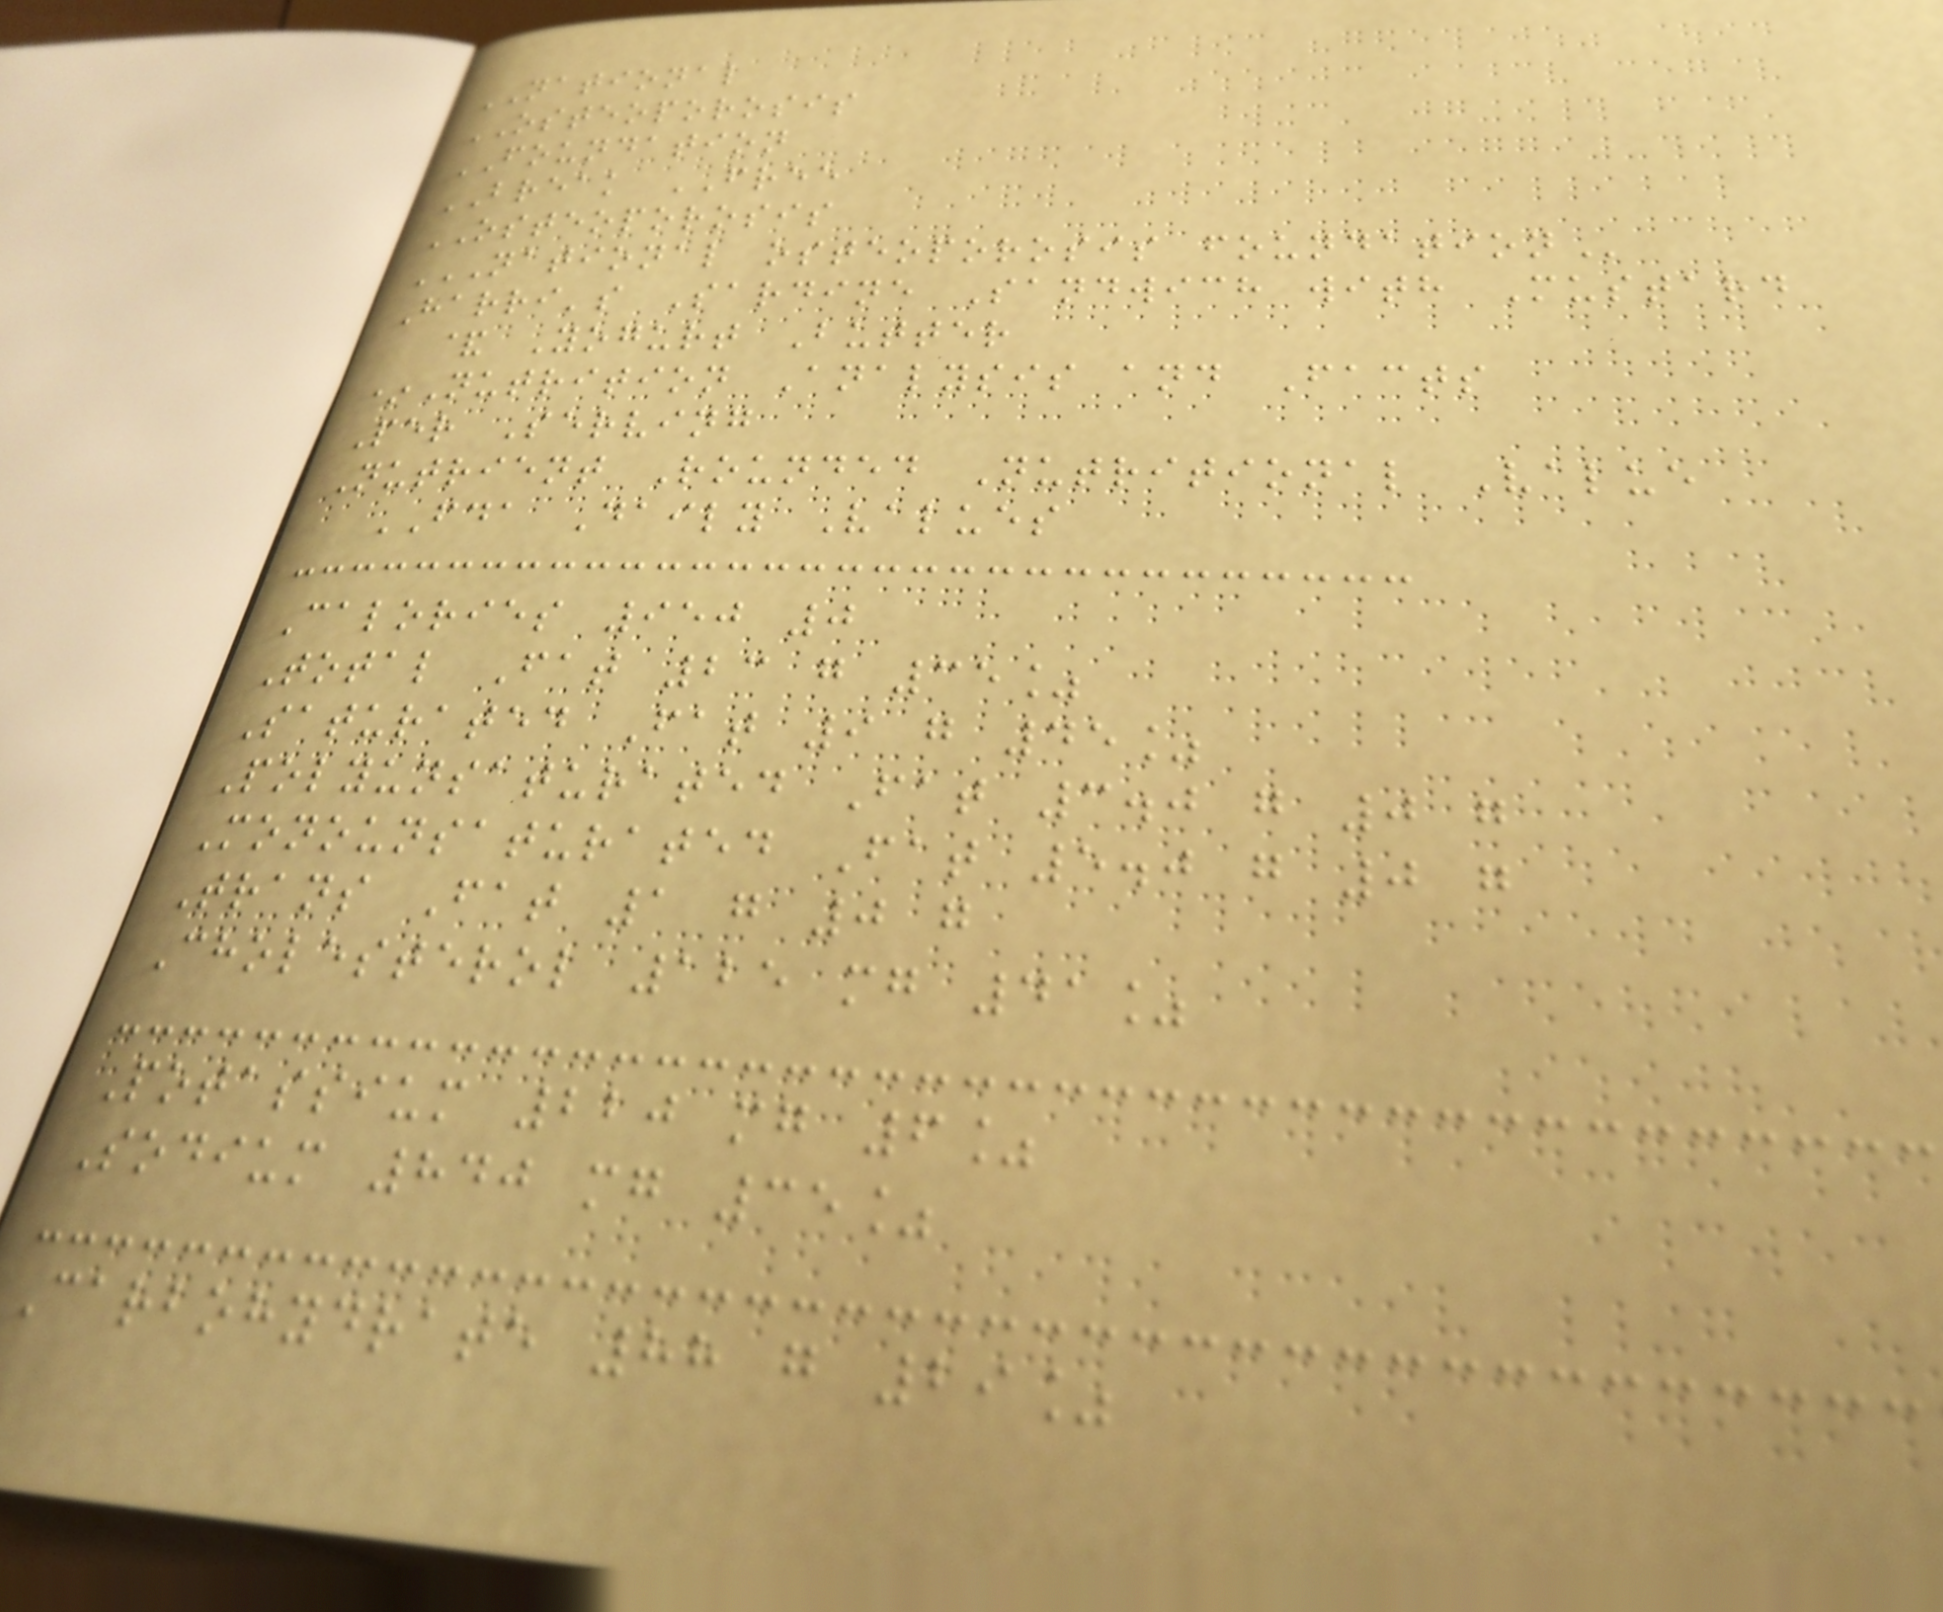NATIONAL
OSTEOPOROSIS
FOUNDATION
BREAK FREE
OSTEOPOROSIS
NATIONAL OSTEOPOROSIS FOUNDATION
Harri's Sardine Sandwich with Mustard
& Yogurt Butter
*Nutrition Analysis and Facts
Per Serving
Nutrient Rounded Nutritional Value
FDA Daily Values
Calories 950 0
Total Fat 23 g 35%
Saturated Fat 9 g 45%
Polyunsaturated Fat 3.0 g 0 g
Monounsaturated Fat 5.0 g 0 g
Trans Fat 1 g 0 g
Cholesterol 125 mg 41%
Potassium 220 mg 6%
Sodium 840 mg 35%
Carbohydrate 88 g 29%
